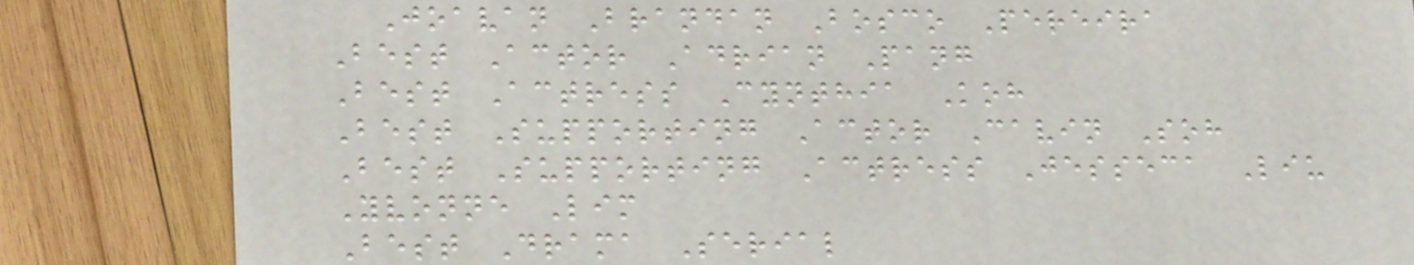Joavan Brandan Bosco Pereira
Best Actor Adrian Pang
Best Actress Cynthia Koh
Best Supporting Actor Cavin Soh
Best Supporting Actress Jesseca Liu
Yvonne Lim
Best Drama Serial
